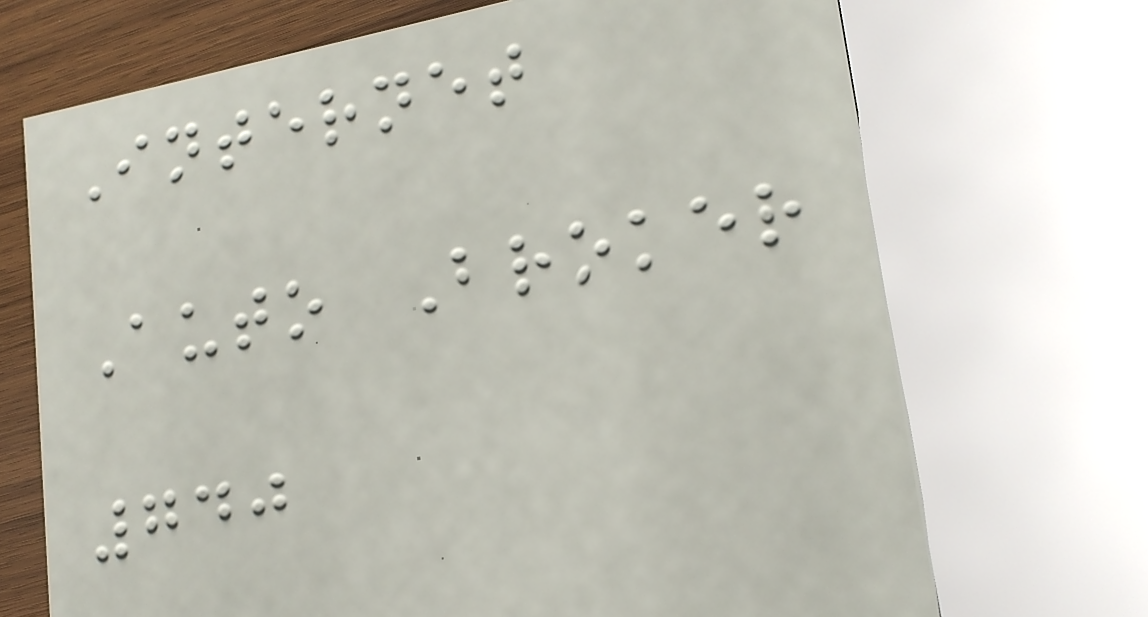Internet
Auto Broker
740
